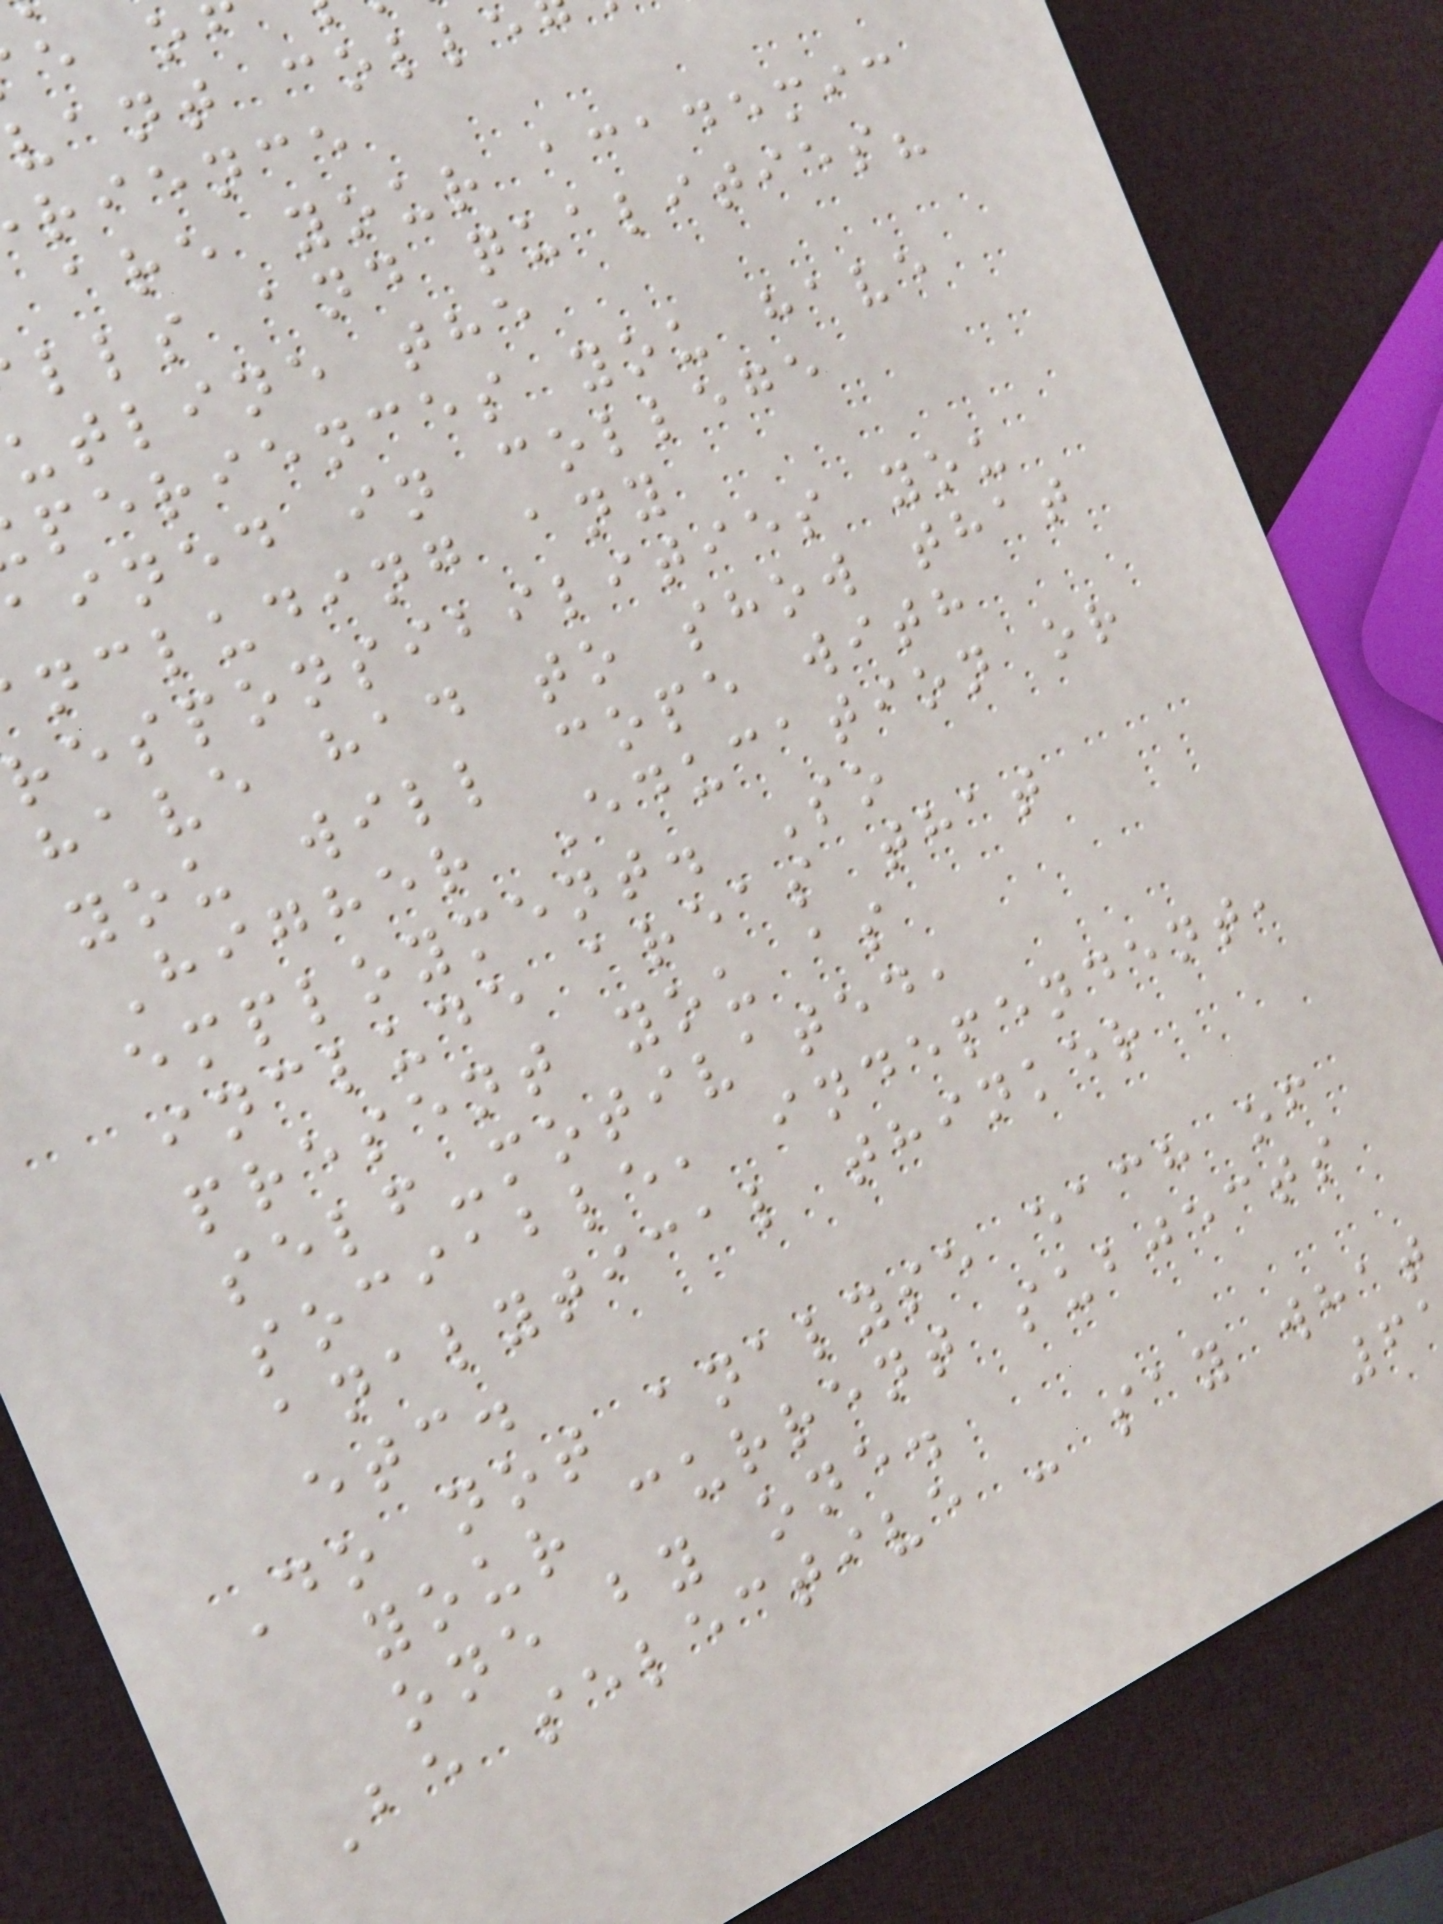vant colle
rience
are your academic
lls and qualities?
utline the
periences you have
ained in college
ncluding any
responsibilities you
have had to show that
you will cope with
Higher Education or
employment. So
include areas that
present you as
self-motivated,
sociable, independent,
analytical thinker
etc.
Do not analyse each of
your current subjects
one by one.
Be selective - say what
